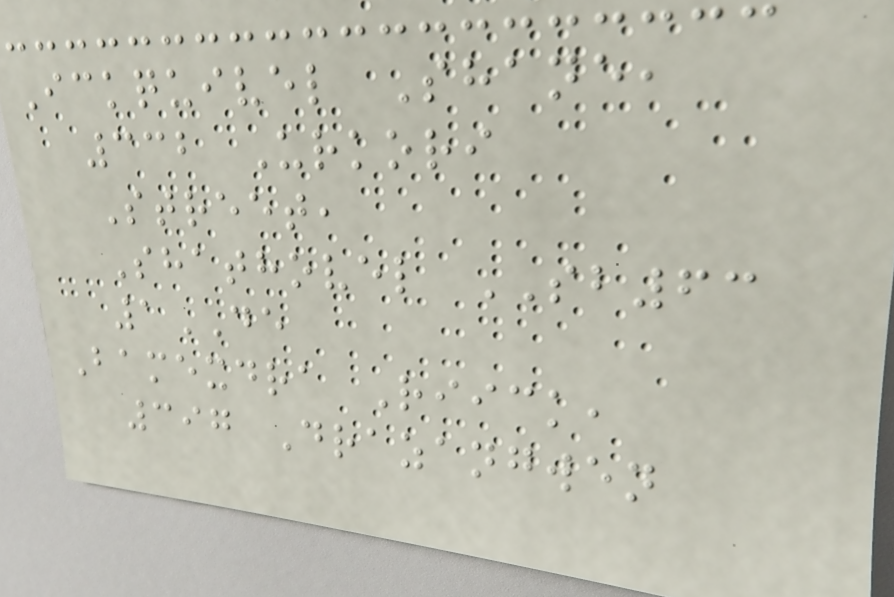Ickquivel Shane,
332 Urkori
Street,
Shathovel SB63
1DE
Bamexdra Riick,
397 Drazangwen
